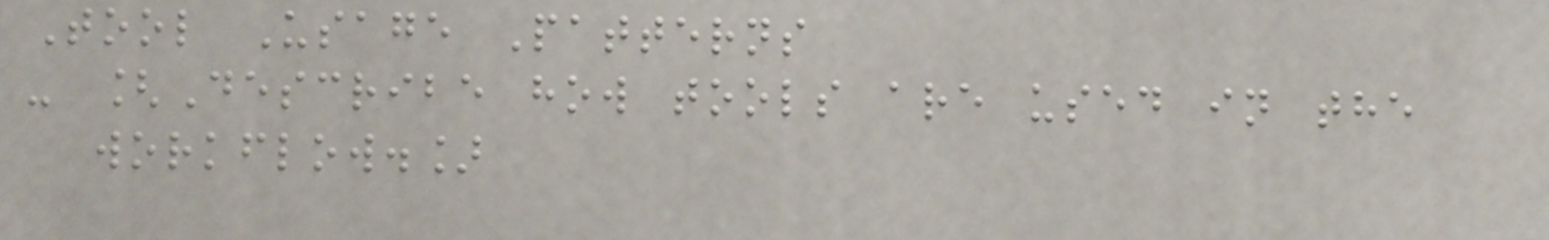Tool Usage Patterns
- [Describe how tools are used in the
workflow.]
